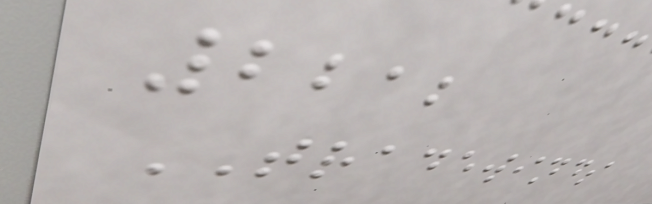2212
TRADEWINDS
